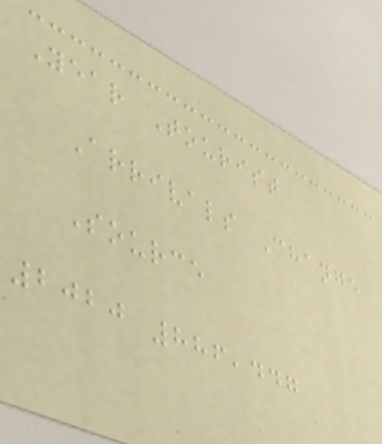Year Tourist
Arrivals Change
Source
2020 886,447
